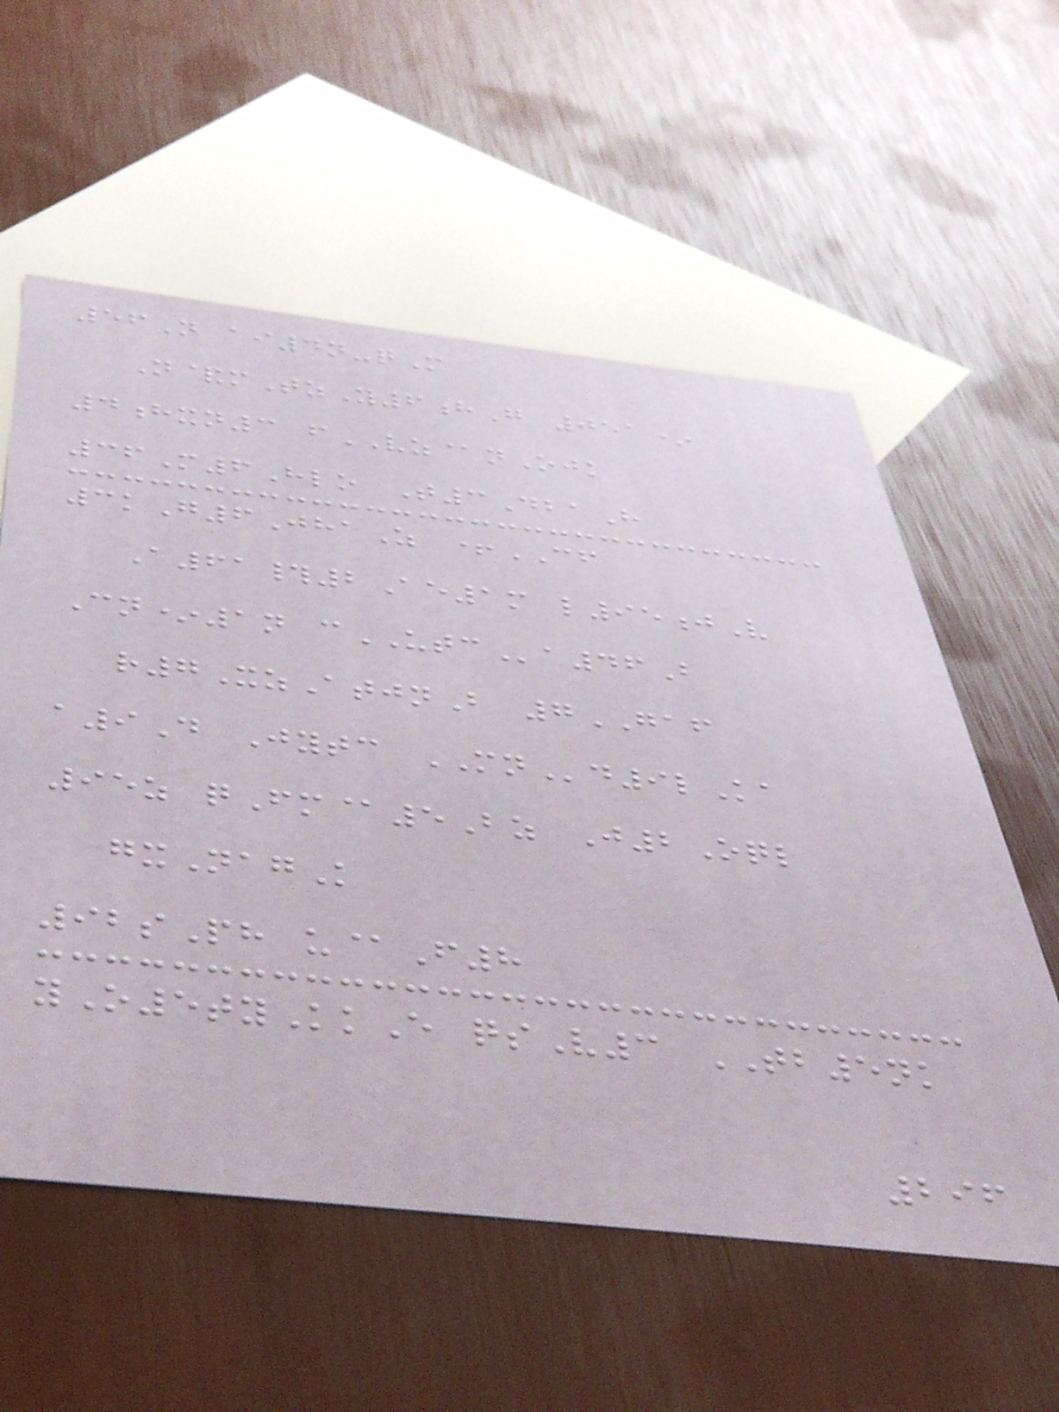56N ai4n-qM
N&mTzY6hG 051*
4hxn3 fVZ@nOjk
36M6Hlo T3DbaH
3kG6JhaZ +CF
A61#2Ae1m l95jV
Cn*1n cUTCa46B
r7XzAtjnB 7GAF
a9D Jytc MNd9lKa
95z qFm@5Bz J2Oql
gxNagK
92sPh u@F8
yO5tyKkE qsV3 TB5nk
296
